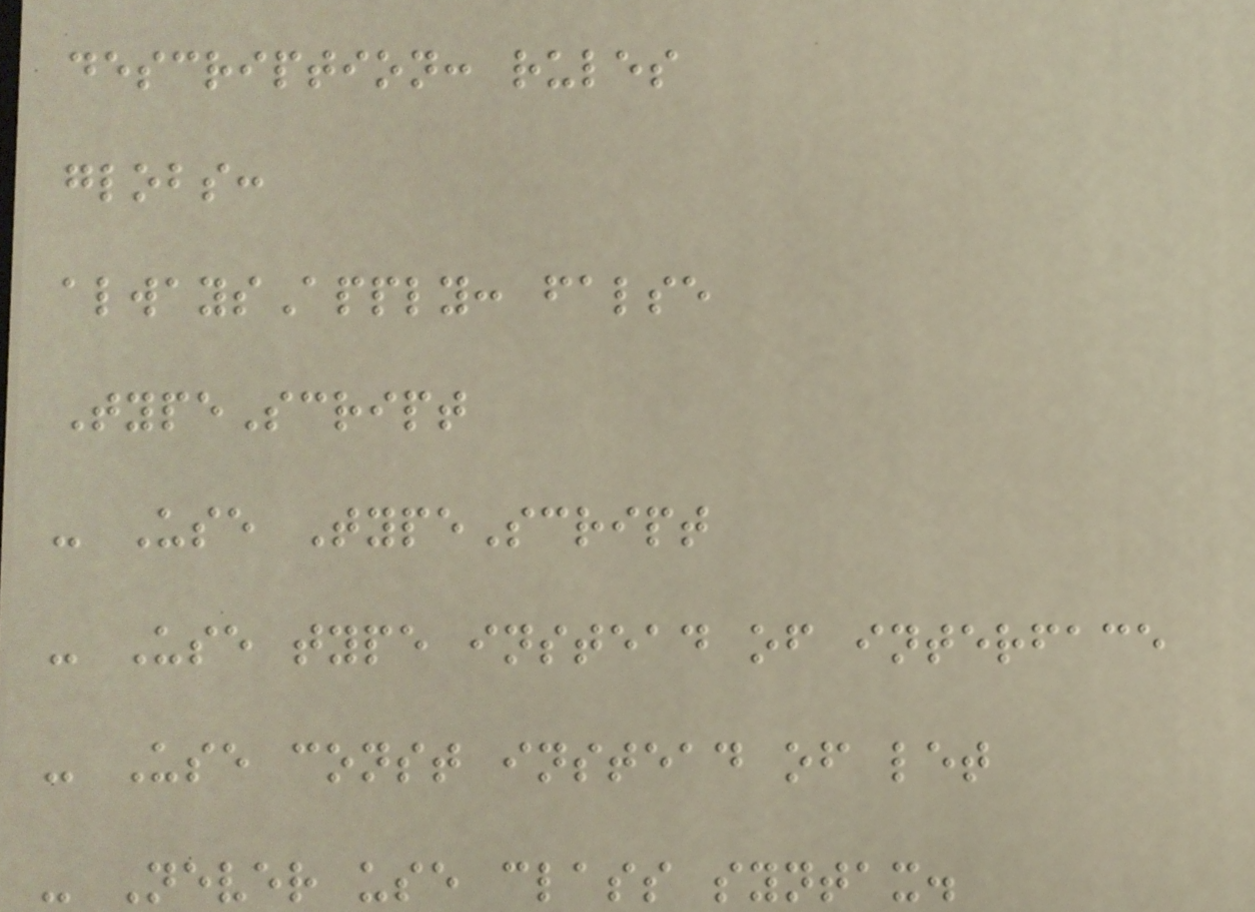description: rules
globs:
alwaysApply: false
TypeScript
- Use TypeScript
- Use type instead of interface
- Use const instead of let
- Never use class syntax.
